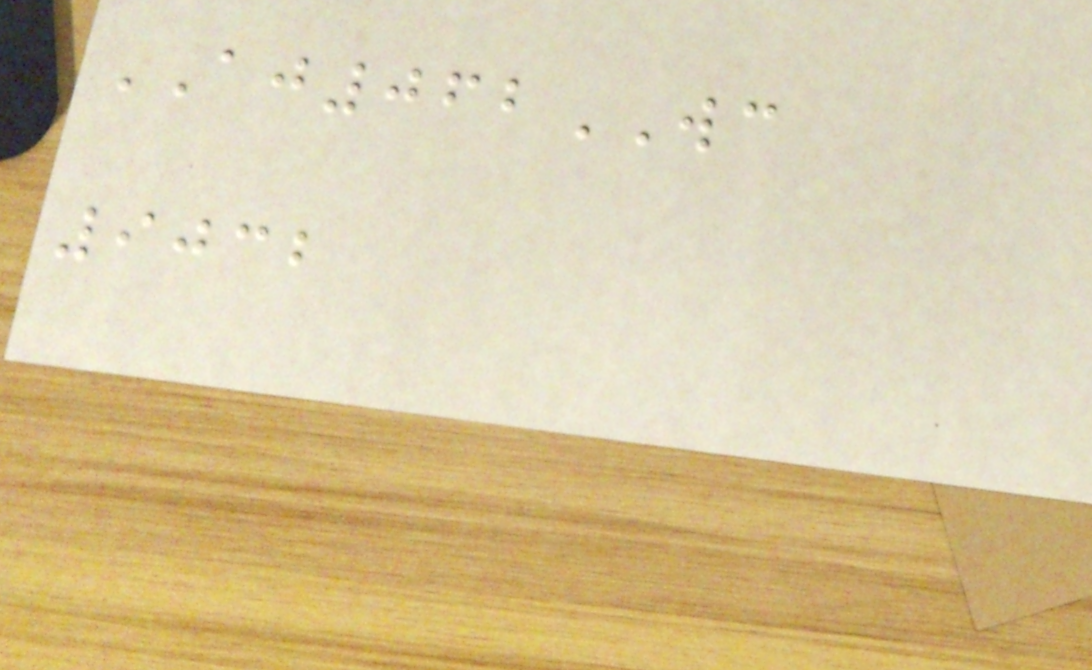AJ062WC
9032
